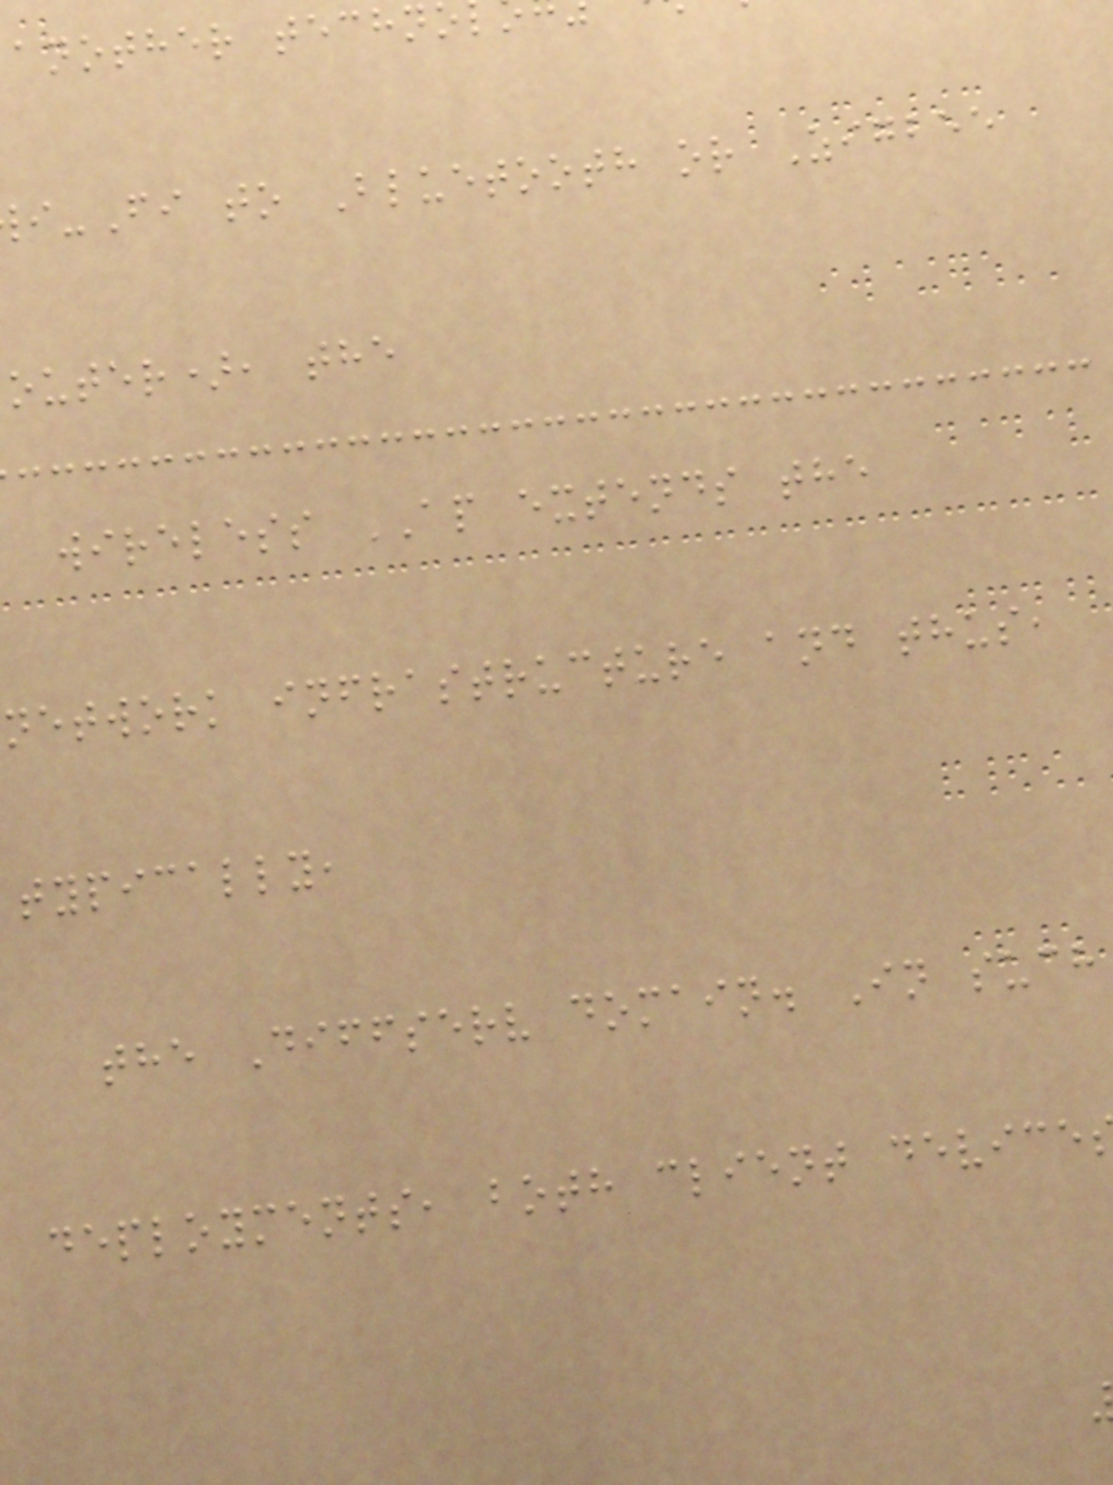another techn
i-Fi to Bluetooth or Zigbee
outer), the
wireless AP extends the
network infrastructure and thus,
typically,
the Diffserv domain. In such
deployments, both client device
